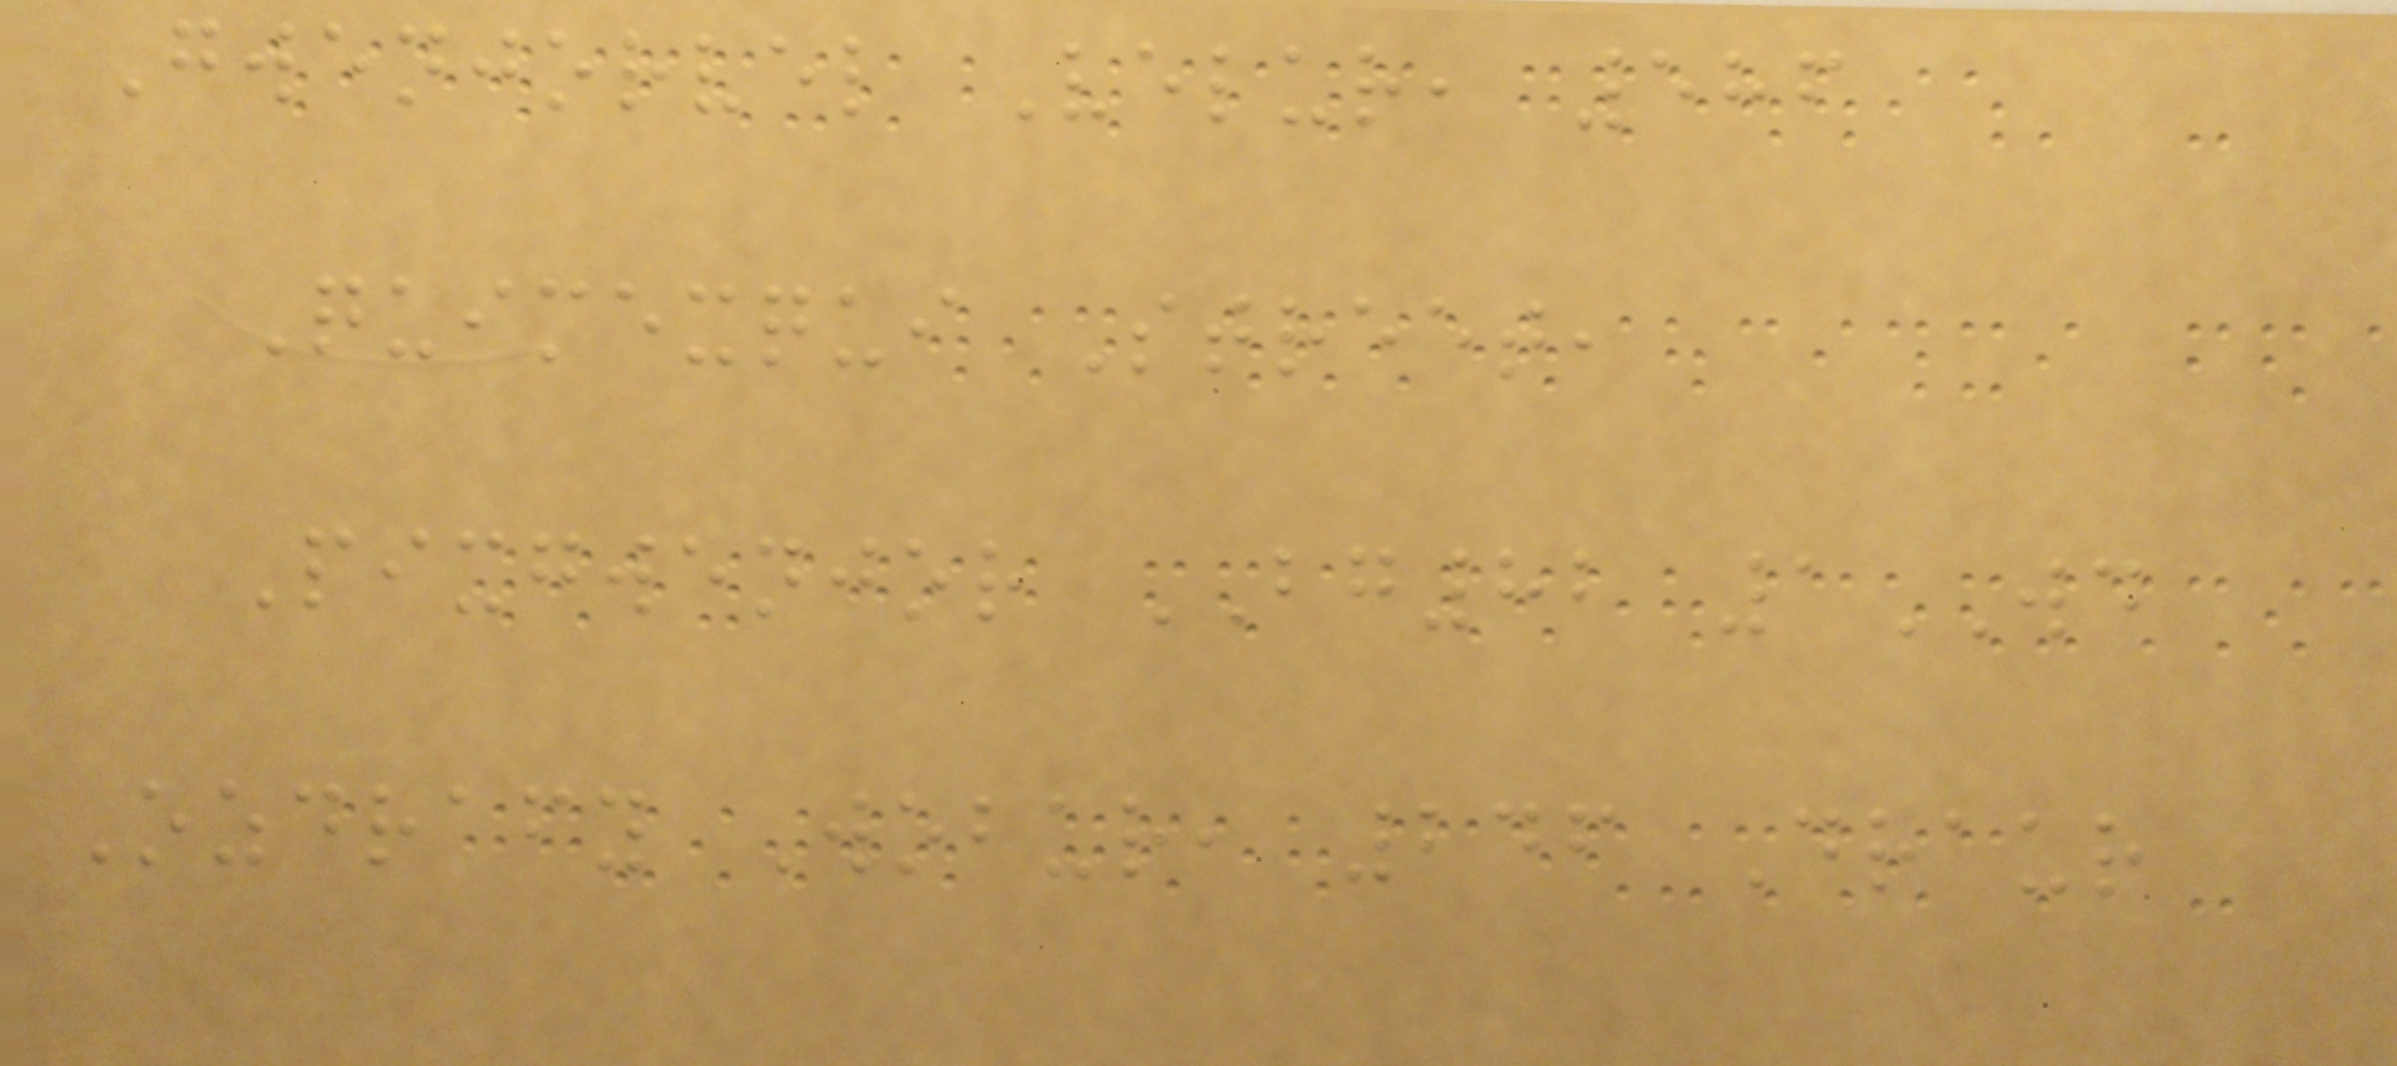Gwenjorvel Velur, 586
Quimexqui Street,
Pixgwenjor BG82 1WD
Ozdrafy Wobur, 246 Draur
